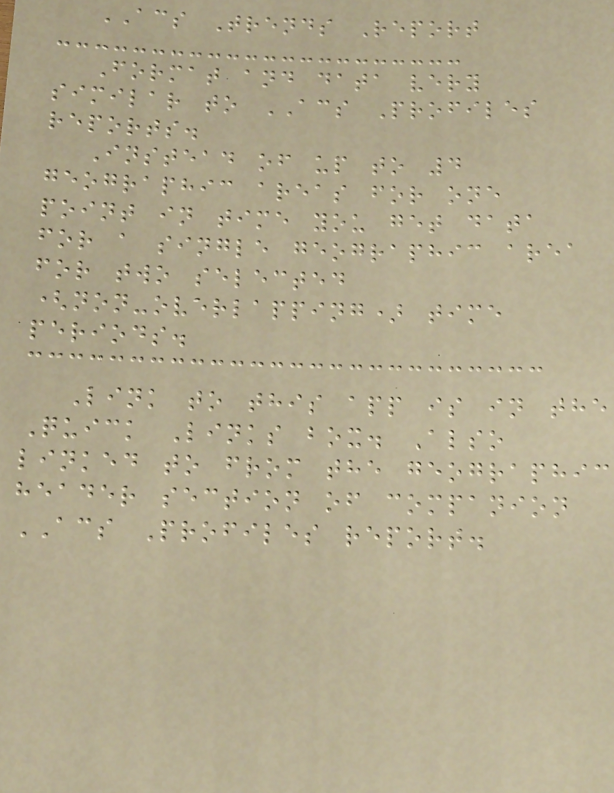ACS Trends Report
Format and data very
similar to ACS Profiles
reports.
Instead of up to 4
geographic areas for one
point in time you get data
for a single geographic area
for two selected
(non-overlapping) time
periods.
Link to this app is in the
Quick Links box. Also
linked to from the geographic
header section of companion
ACS Profiles report.
